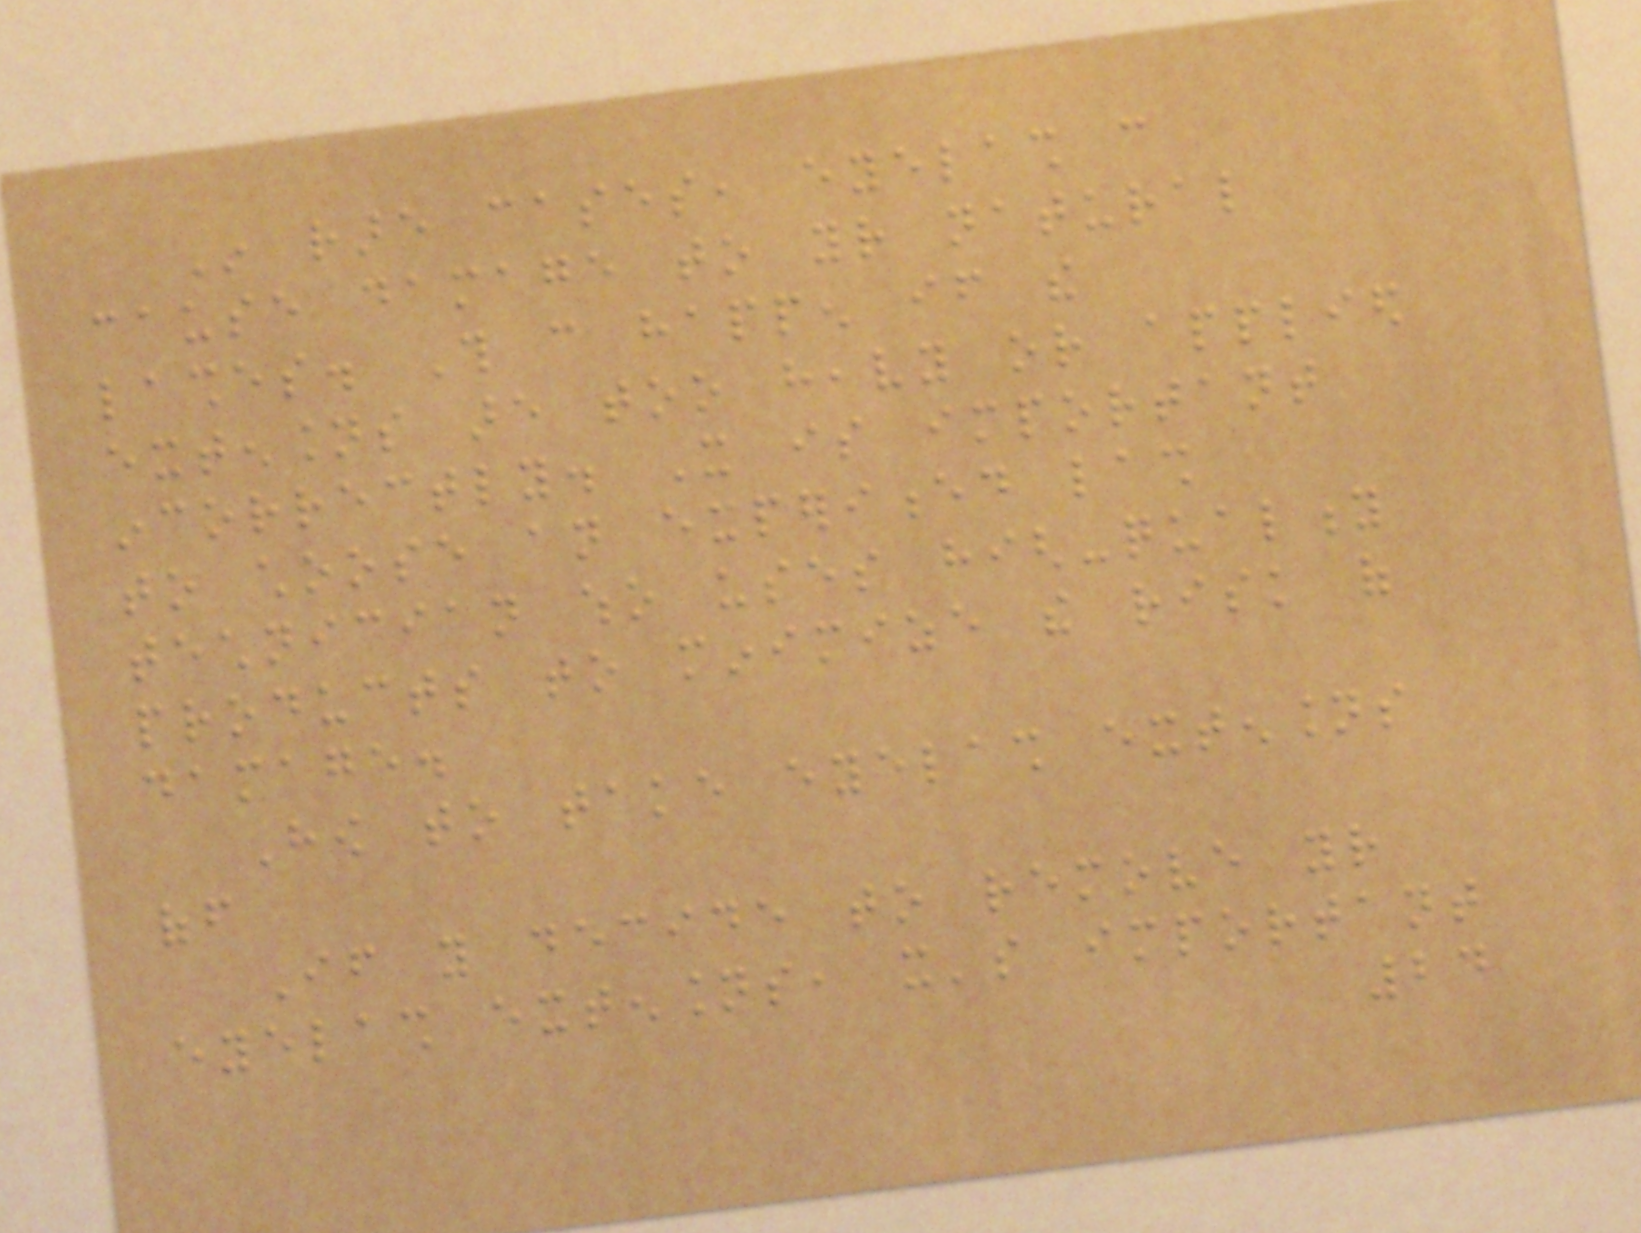In rare cases, eyelash can
cause damage to your natural
lashes. This can happen if the
extensions are too heavy or applied
incorrectly. It is important
to choose an experienced lash
technician who uses high-quality
products to minimize the risk of
damage.
How to take eyelash extensions
off
If you decide to remove your
eyelash extensions, it's important
24
